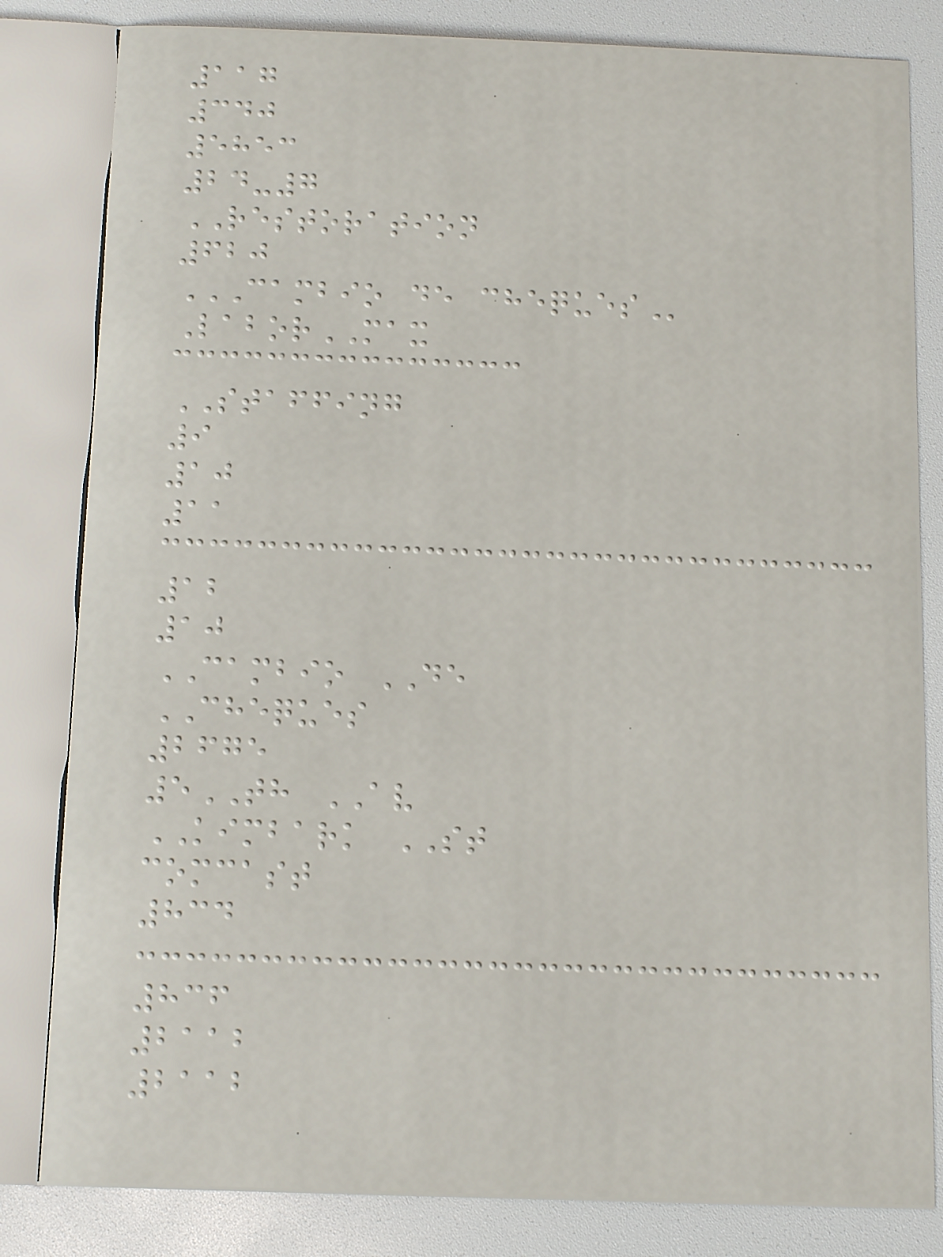117
340
5853
24-7
RESTORATION
620
CAMBIO DE CHEQUES
LaborMAX
STAFFING
9
10
11
12
10
CAMBIO DE
CHEQUES
2675
5TH AV
KIMBARK ST
comcast
834
836
2112
2112
